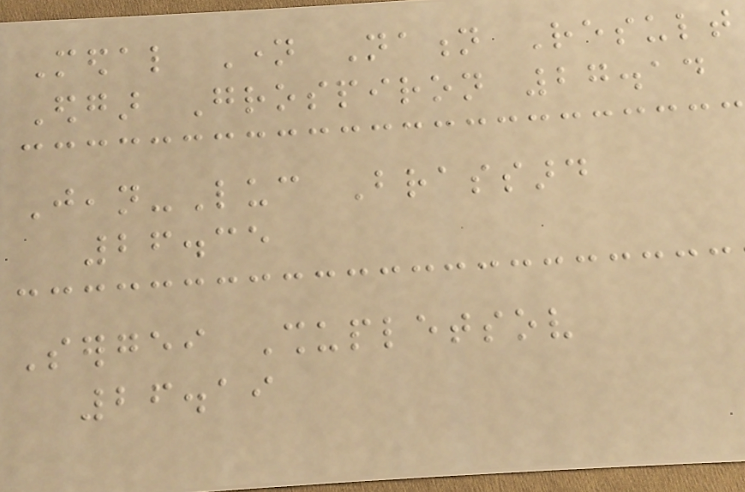Medal Name Nation Result
Edgar Grospiron 27.14
Jean-Luc Brassard
26.35
Sergei Shupletsov
26.19
